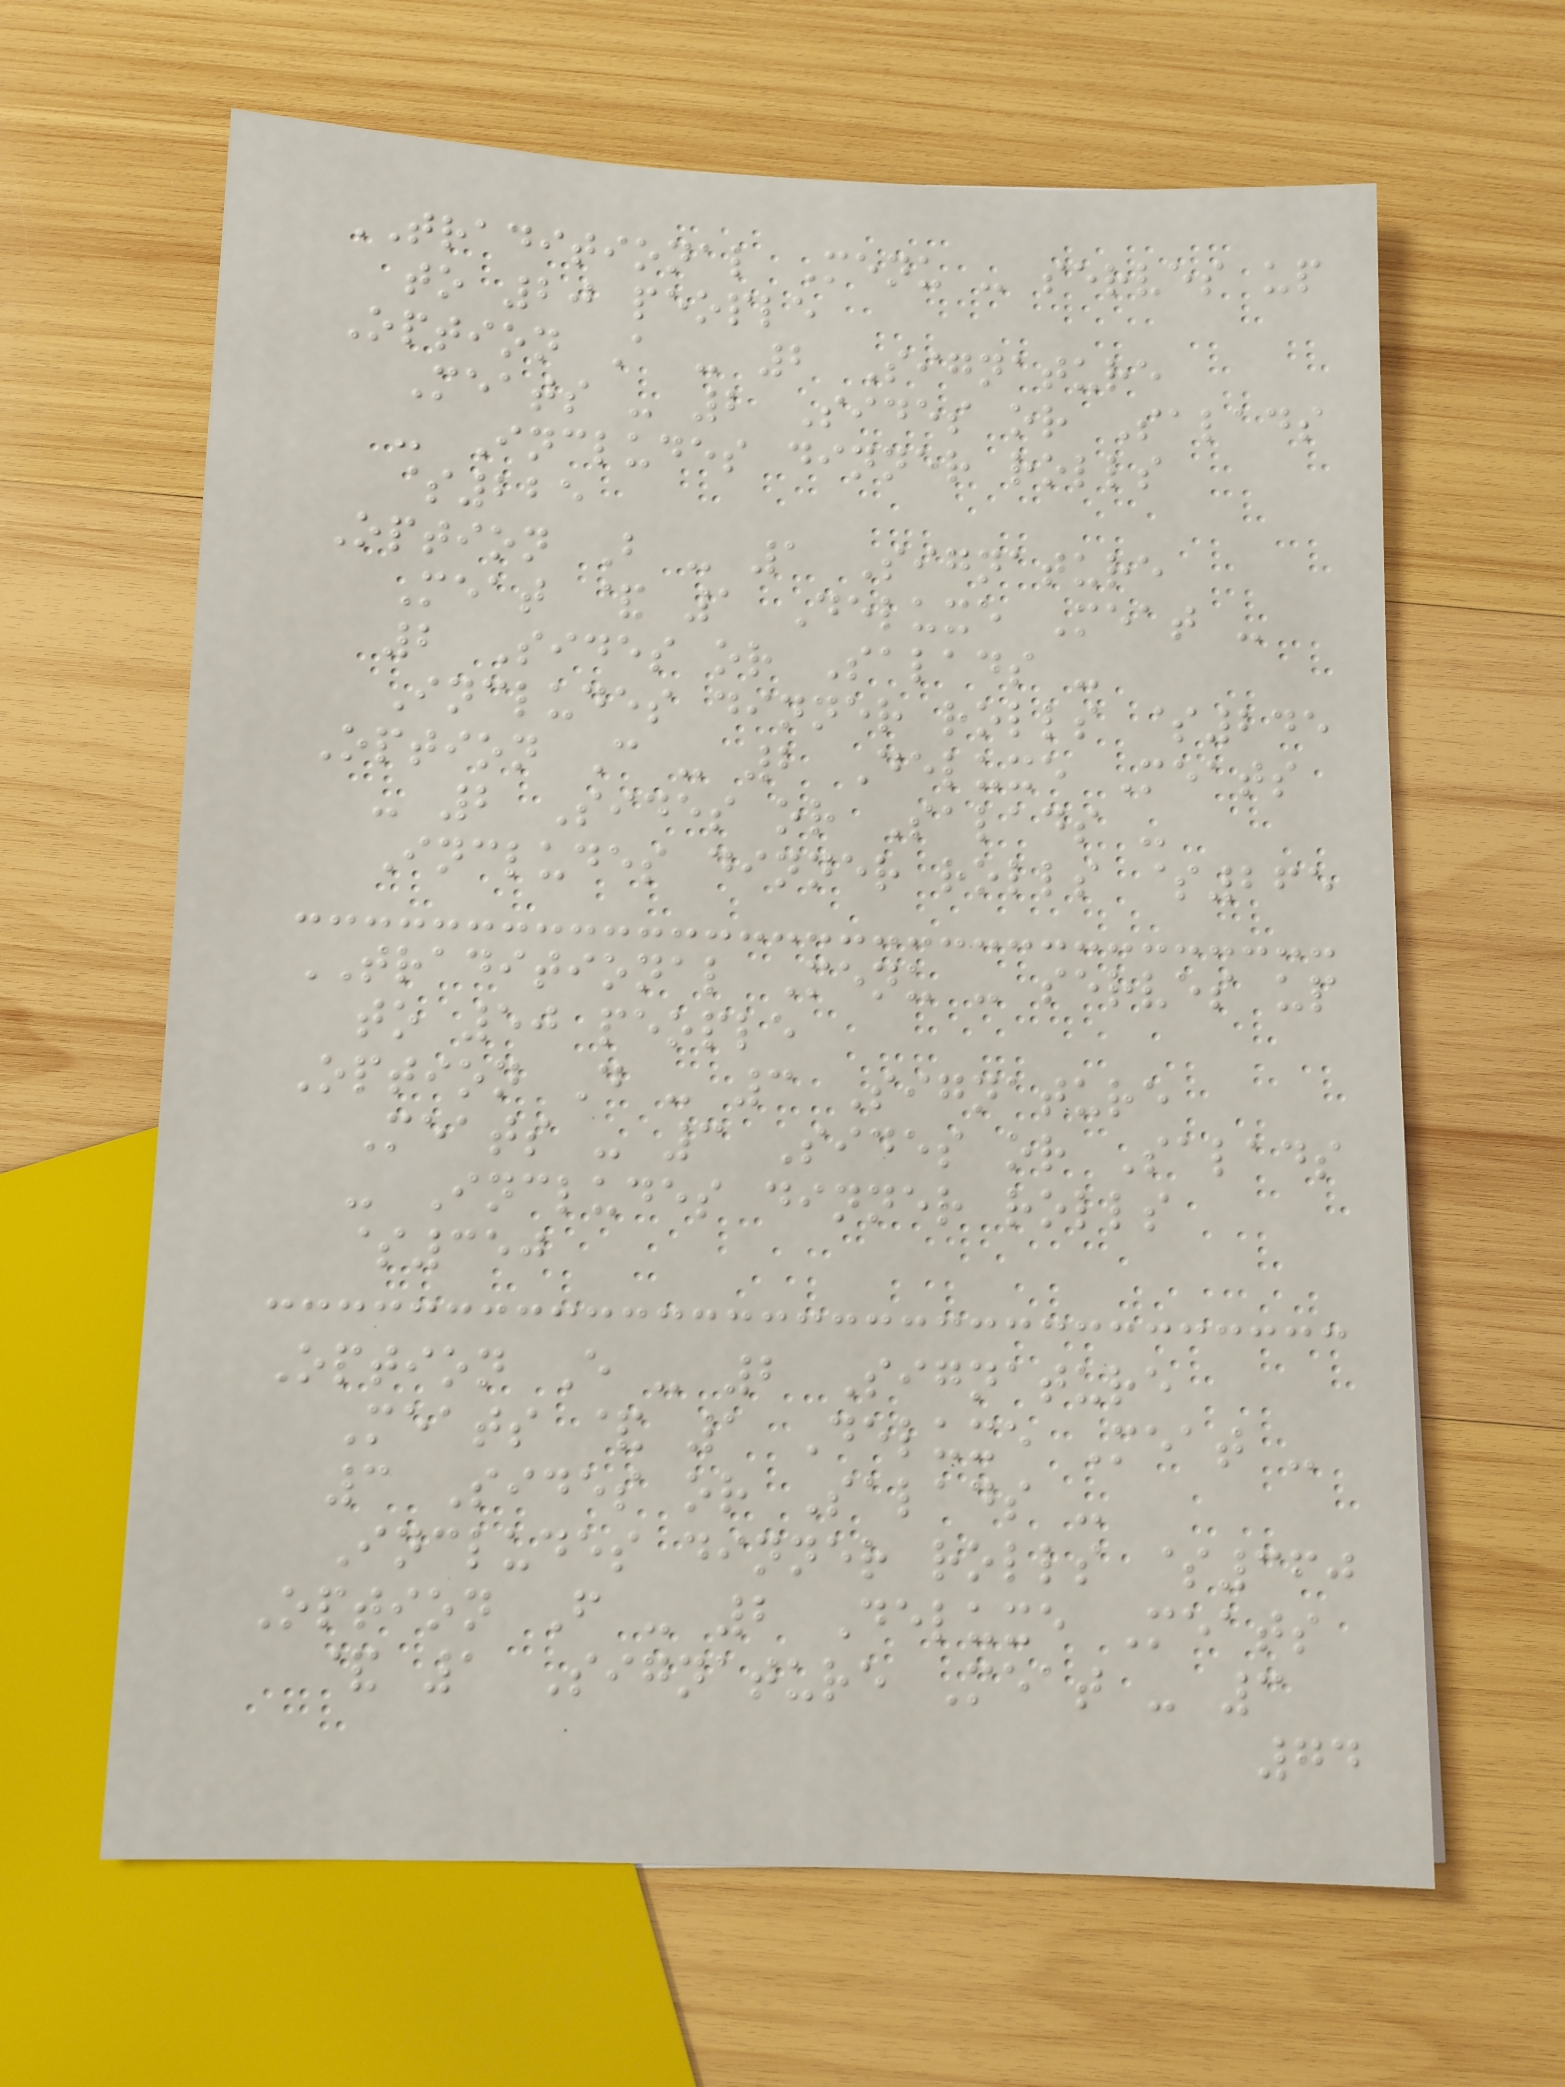TRADITIONAL Menu - serves up
to 20 people
Option A - 2 Signature
Meats - 2 Sides or Salads
- Includes dinner rolls
$225
Option B - 1 Signature
Meat & 1 Deluxe Meat -
2 Sides or Salads -
Includes dinner rolls $245
Option C - 2 Deluxe Meats
- 2 Sides or Salads -
Includes dinner rolls $265
TRADITIONAL Menu - serves up
to 50 people
Option D - 3 Signature
Meats - 3 Sides or Salads
- Includes dinner rolls
$350
Option E - 2 Signature
Meats & 1 Deluxe Meat -
3 Sides or Salads -
Includes dinner rolls $360
Option F - 2 Deluxe Meats
& 1 Signature Meat - 3
74
